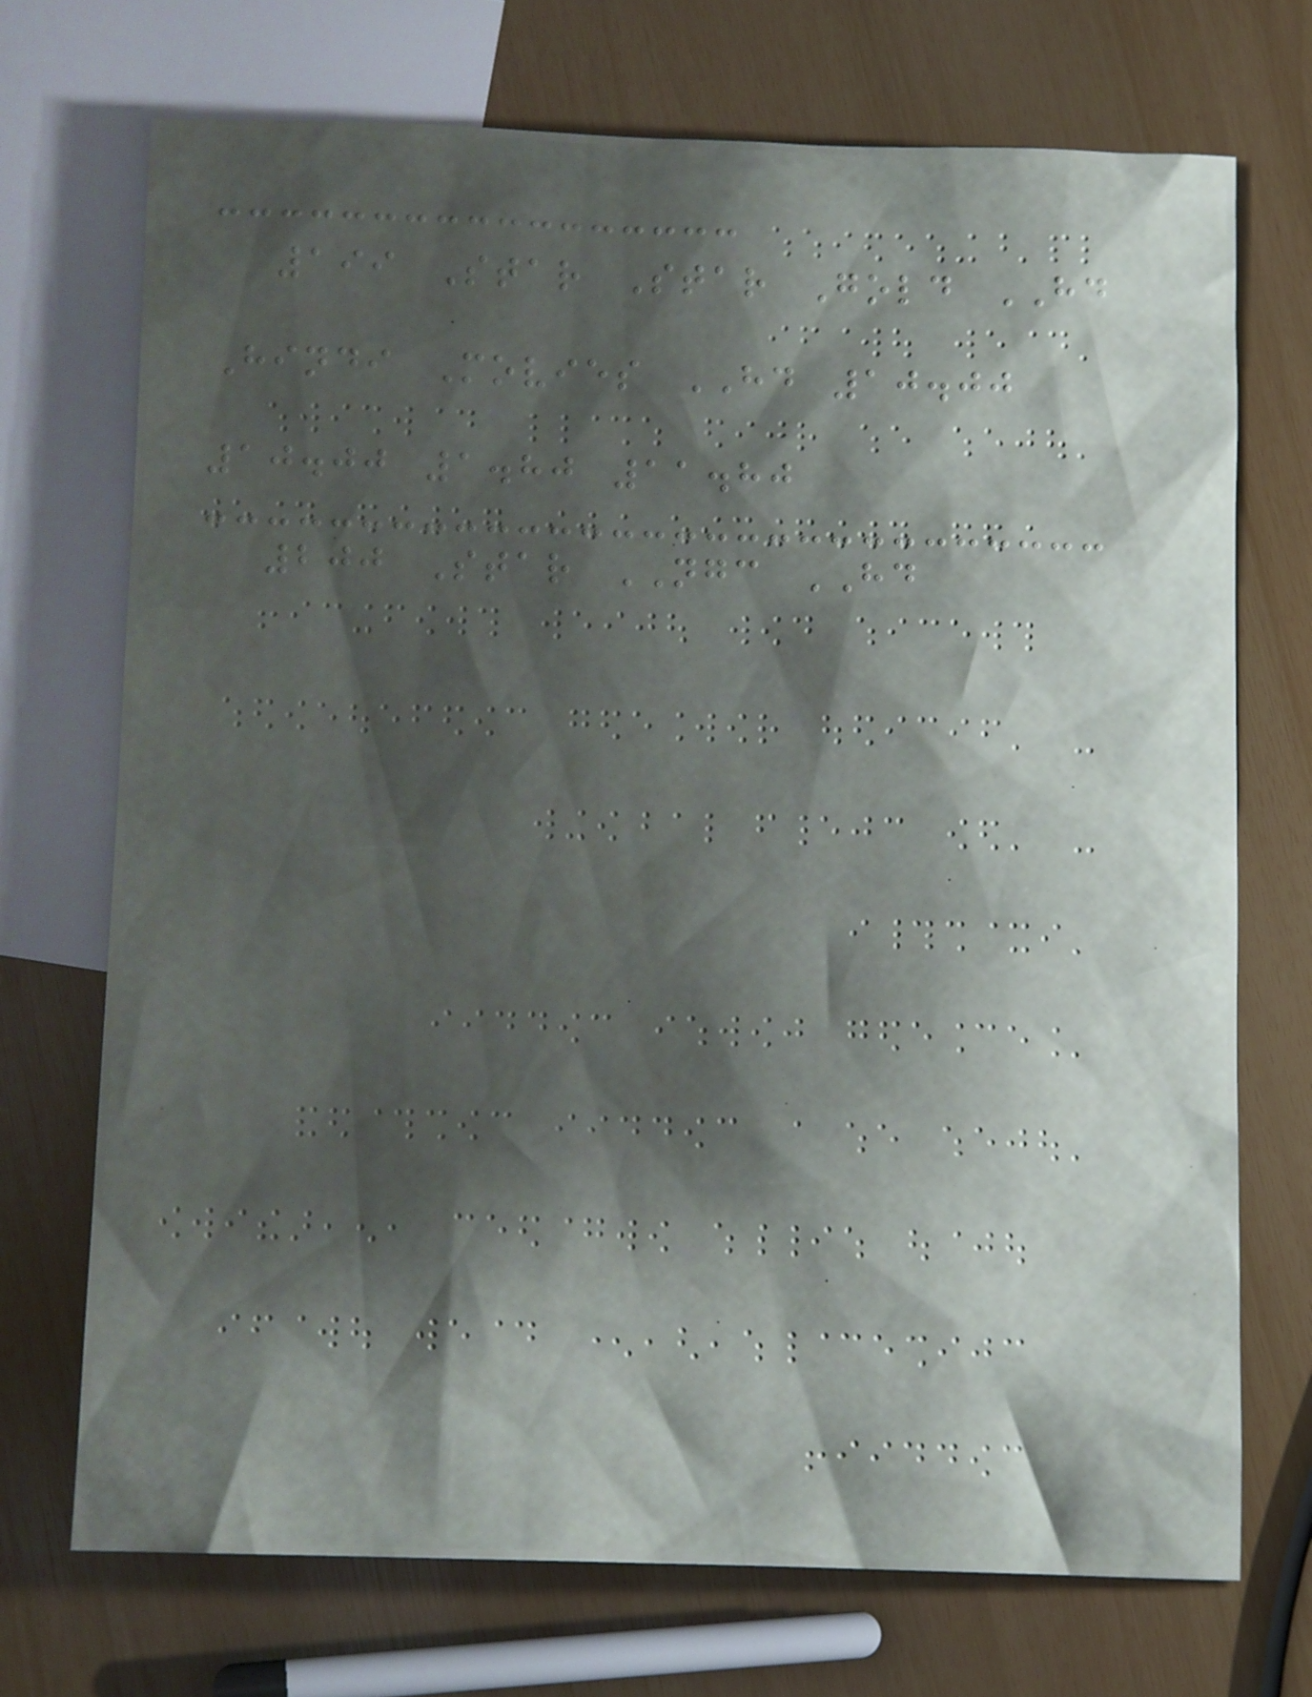199 Star Star Gold HD
Hindi Movies HD 10.00
10.00 1.80 11.80
200 Star NGC HD
